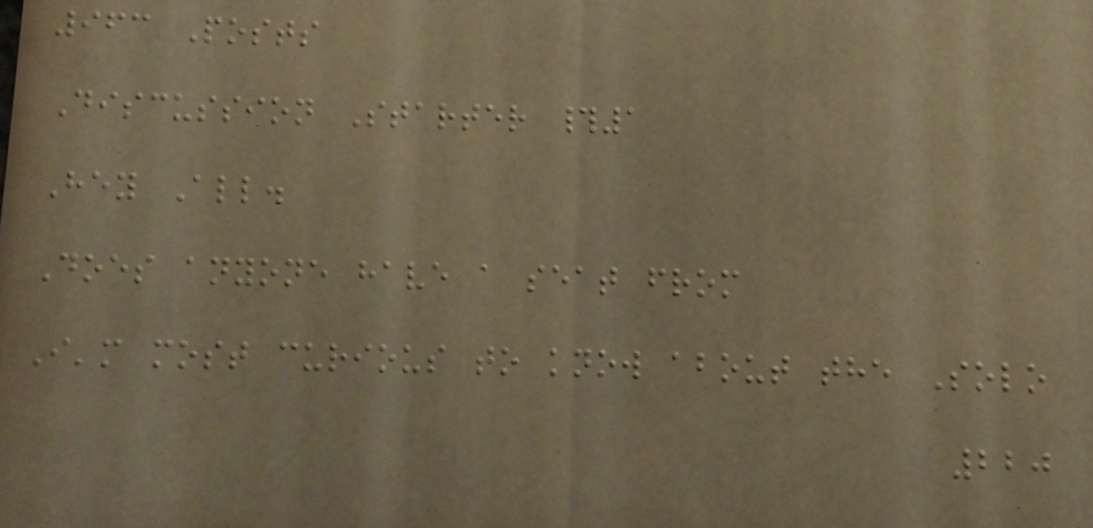963 Posts
Discussion Starter #1
Hey All.
Does anyone have a seat from
I'm most curious to know about the Solo
220
